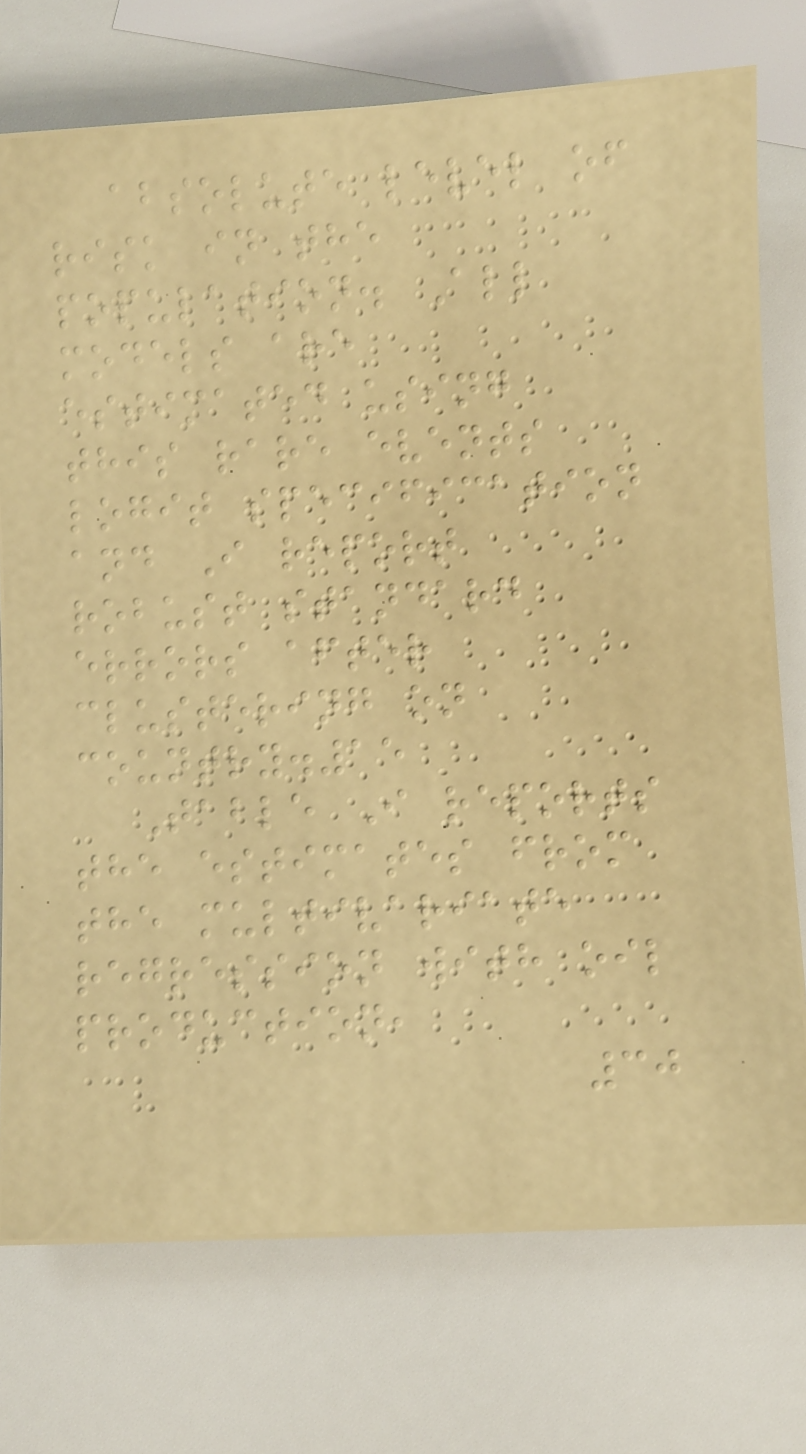absolute level of
risk in the
population. All
models are
estimated using
this rare events
logit specification
and I report
robust standard
errors after
clustering on
country.15
Table I reports
the estimates from
the multivariate
regression with oil
production,
30
